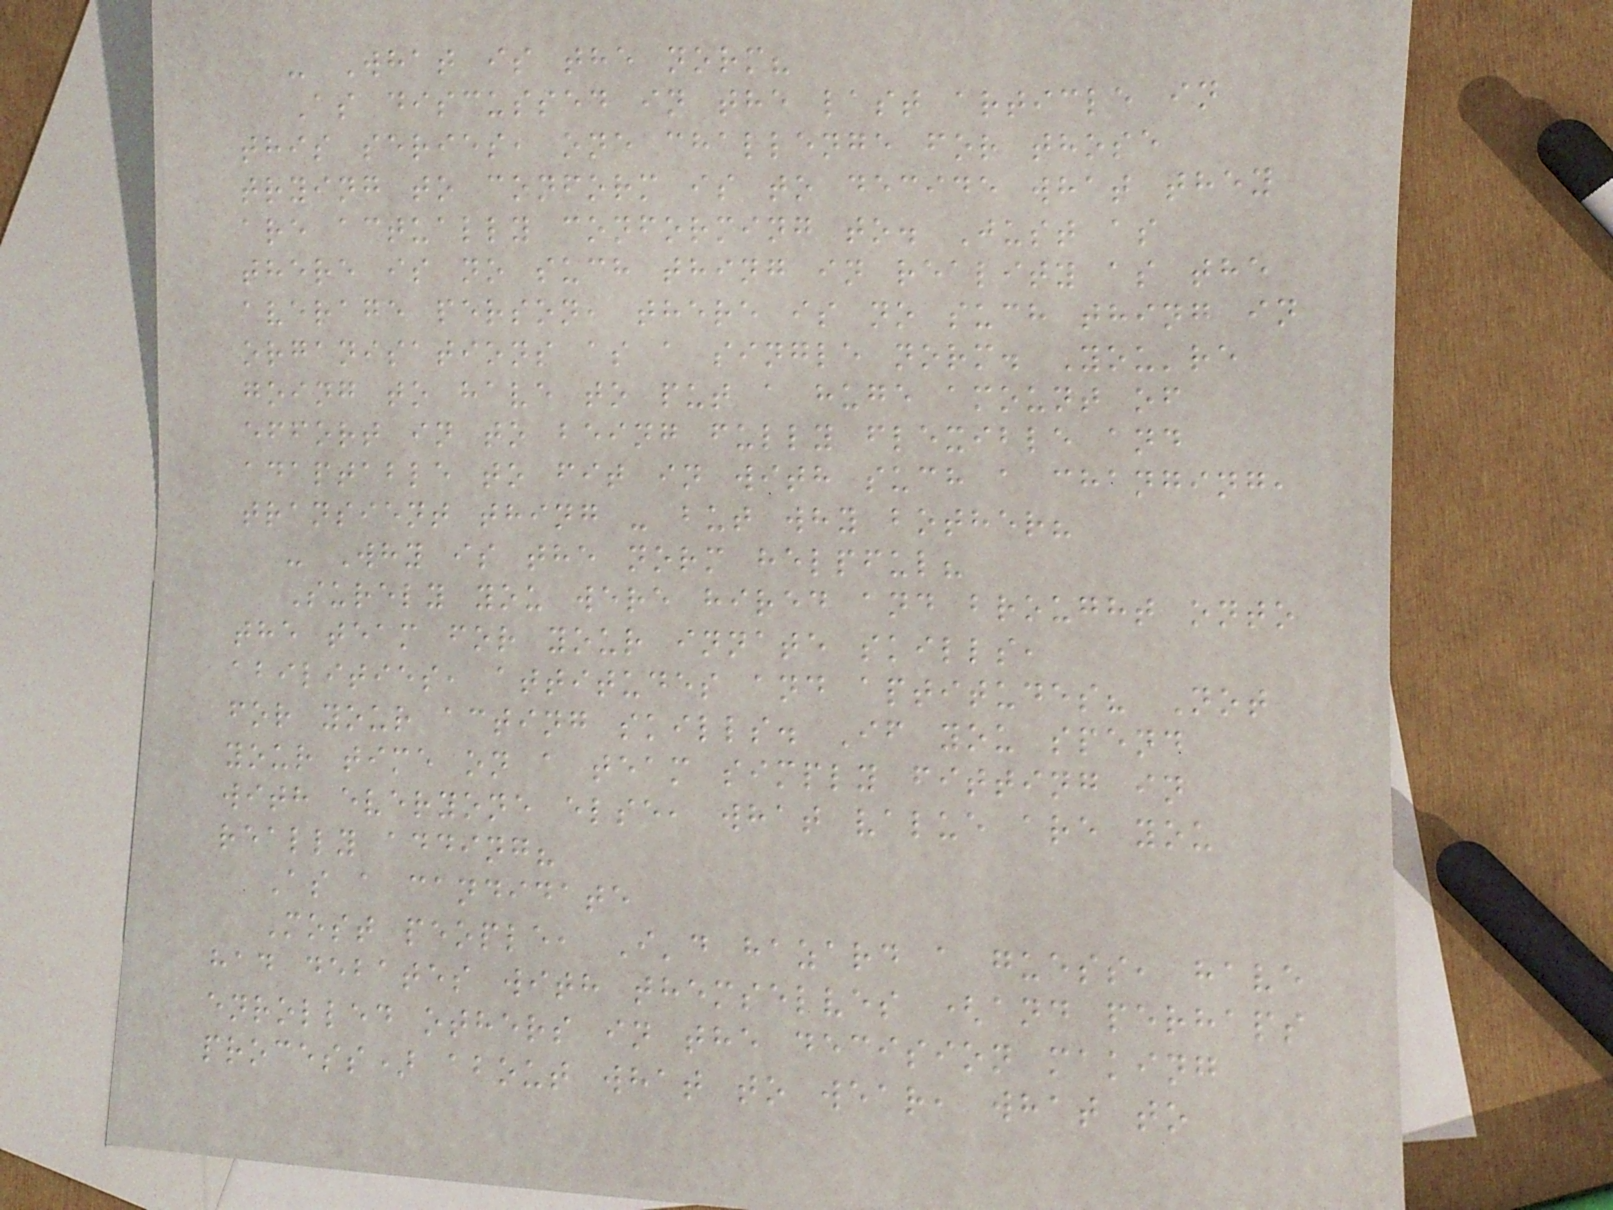- What is the norm?
As discussed in the last article in
this series, one challenge for those
trying to conform is to decide what they
are actually conforming to. Just as
there is no such thing in reality as the
average person, there is no such thing in
organisations as a single norm. You're
going to have to put a huge amount of
effort in to being fully flexible and
adaptable to fit in with such a changing,
transient thing - but why bother?
- Why is the norm helpful?
Surely you were hired and brought onto
the team for your innate skills,
abilities, attitudes and aptitudes? Not
for your acting skills. If you spend
your time on a team simply fitting in
with everyone else, what value are you
really adding?
As a candidate
Most people, I'd hazard a guess, have
had debates with themselves (and perhaps
enrolled others in the decision making
process) about what to wear, what to
